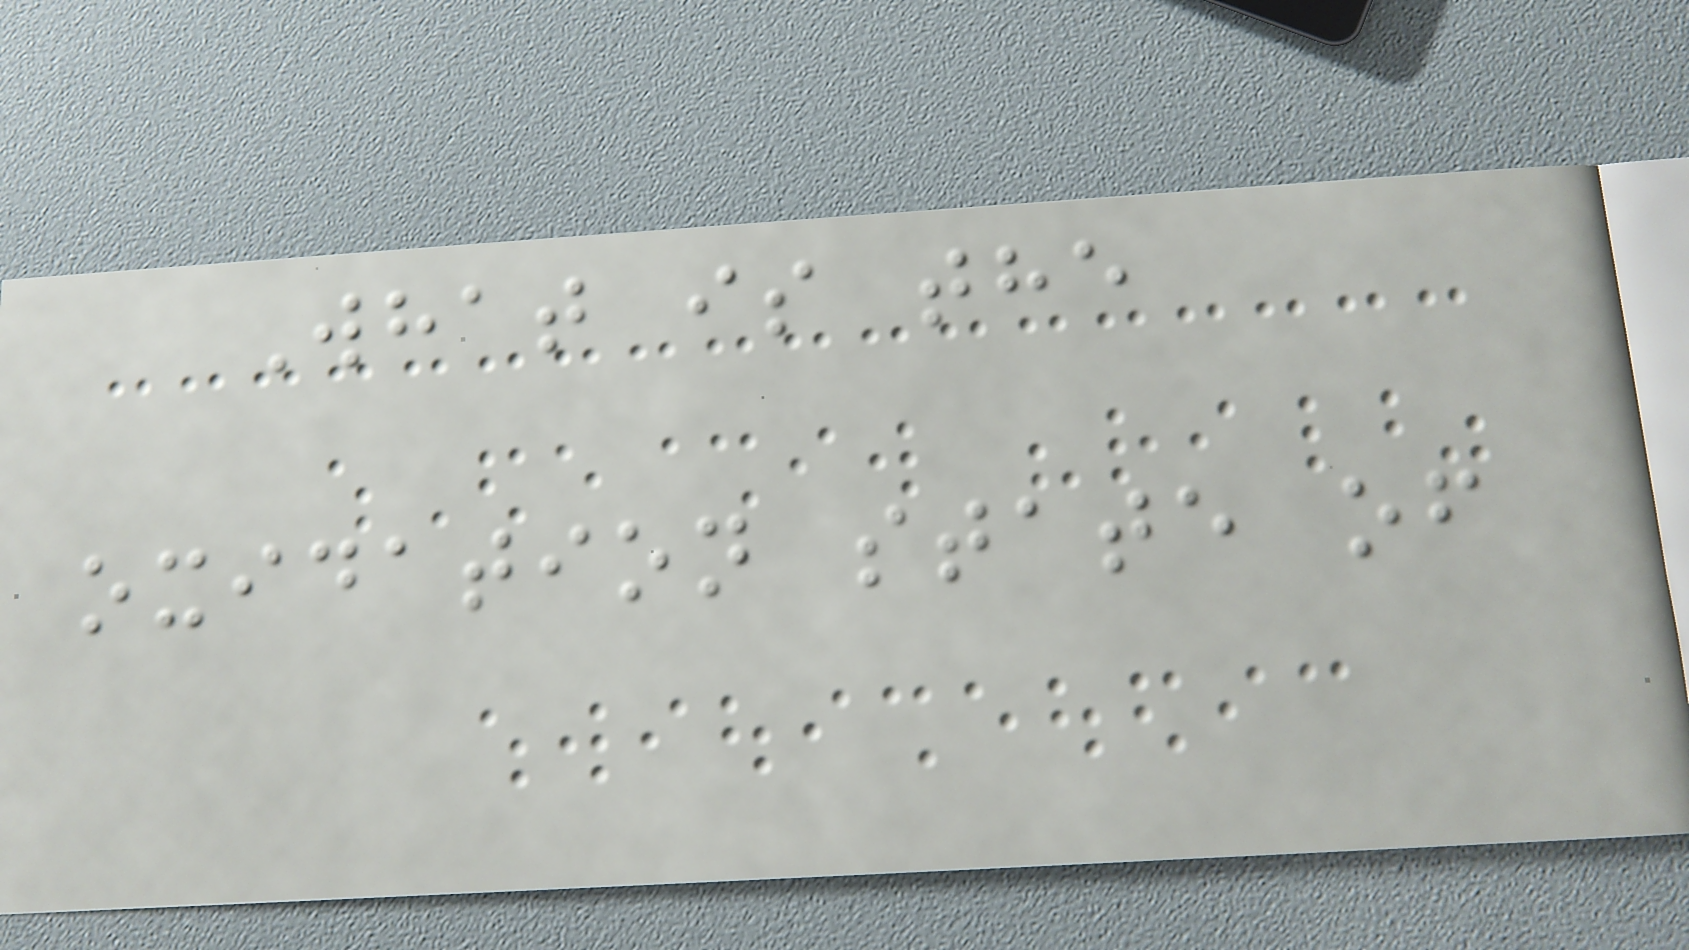What is the
oxidation state of
